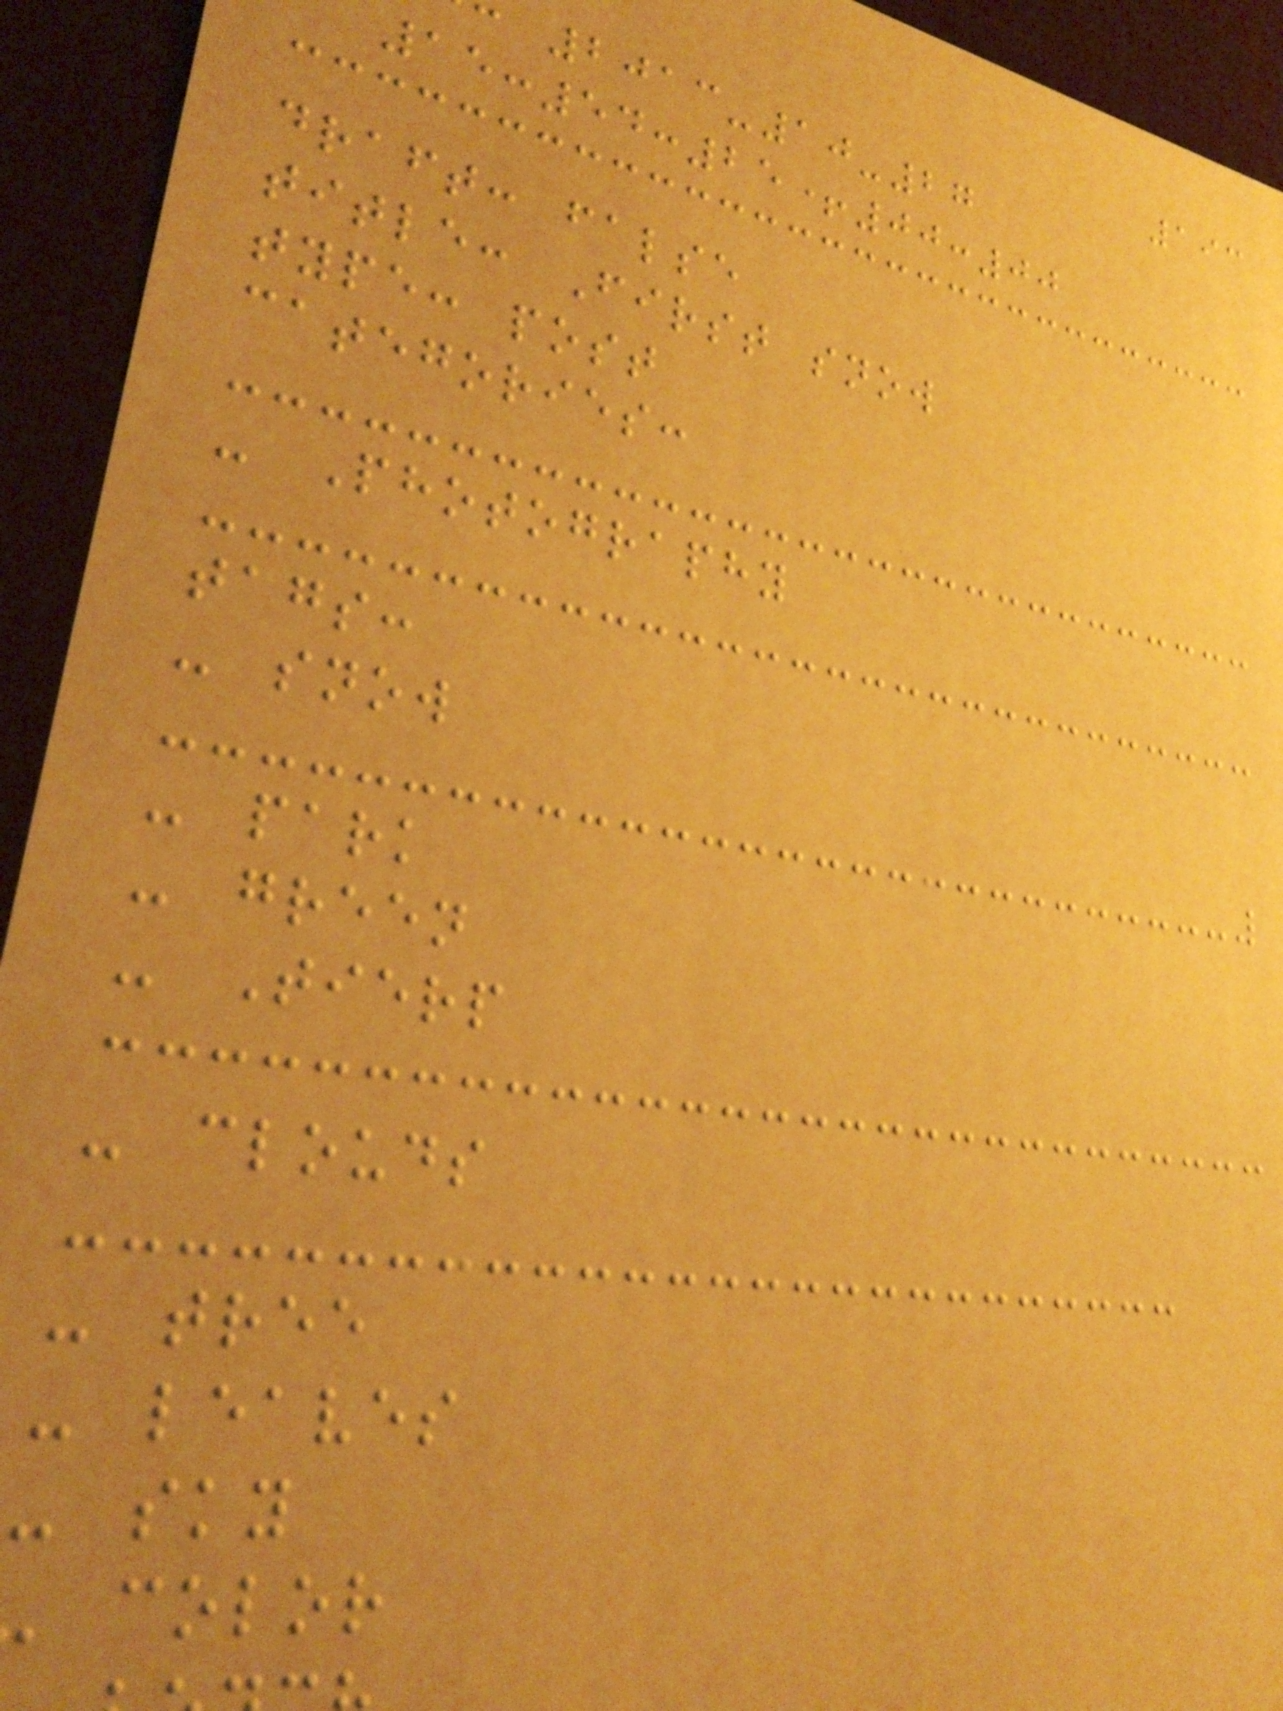193
2013-10-27
15:54:25+00:00
draft: false
title: First snow
type: post
categories:
- Photography
tags:
- snow
- park
- green
- Tierp
- clouds
- tree
- leaves
- sky
color
